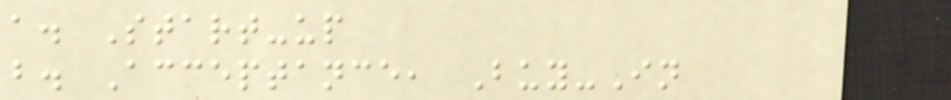a. Start-up
b. Acceptance, Buy-In
